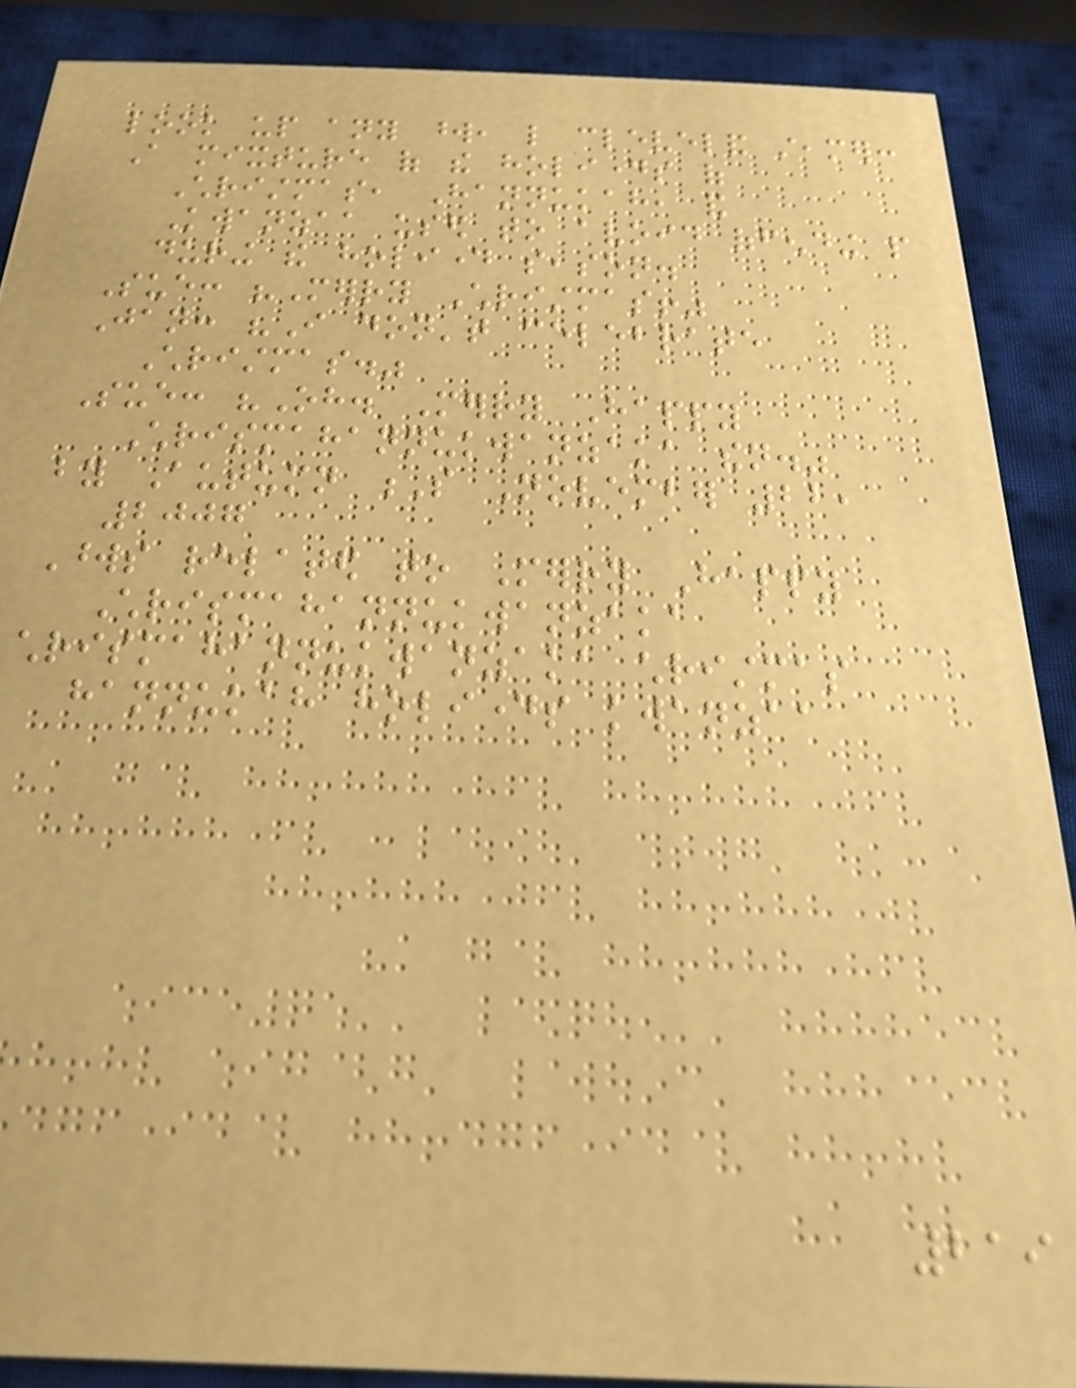look up any word, like cleveland steamer:
A mixture of the holidays of
Christmas, Hannukah, and
Kwanzaa used to avoid offending people
during the holiday season.
Sue: "Merry Christmas!"
Jan: "I don't celebrate
Christmas."
Sue: "Oh. Merry Happy
Chrismahannukwanzaka then."
by Autumn S November 22,
2007
Words related to Merry Happy
Chrismahannukwanzaka
chrismahannukwanzaka christmas
hannukah holidays kwanzaa
219
